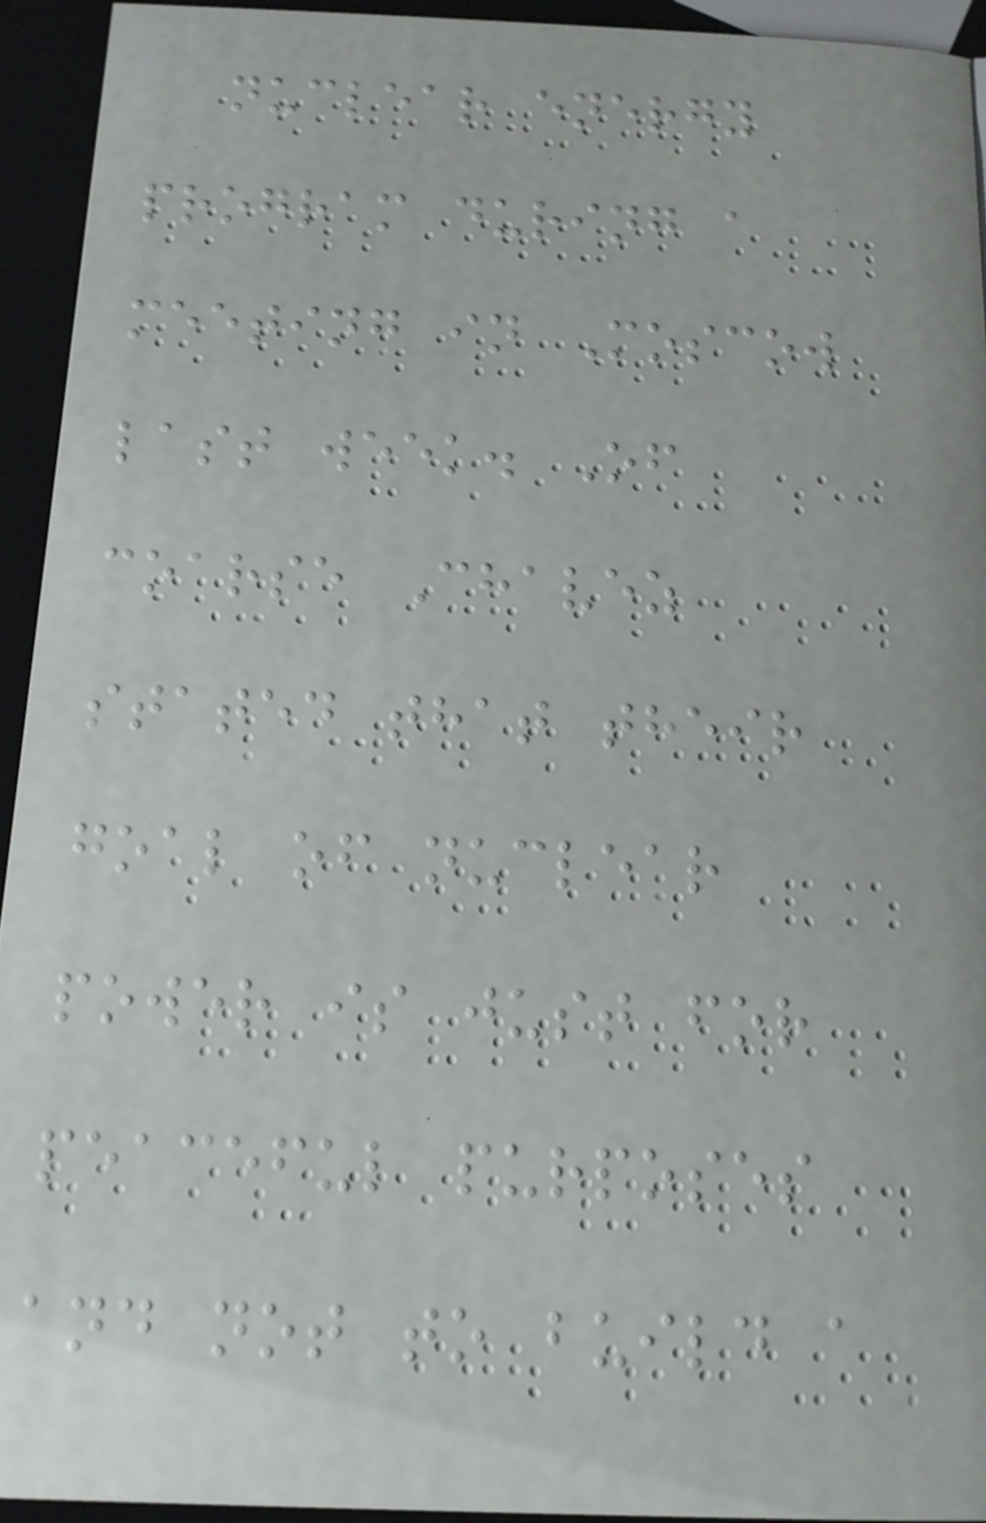nuclear energy
program during a
meeting in Moscow
last week. Of
coarse Chavez
stated that their
goal of nuclear
power is just for
peaceful purposes
and not to build a
